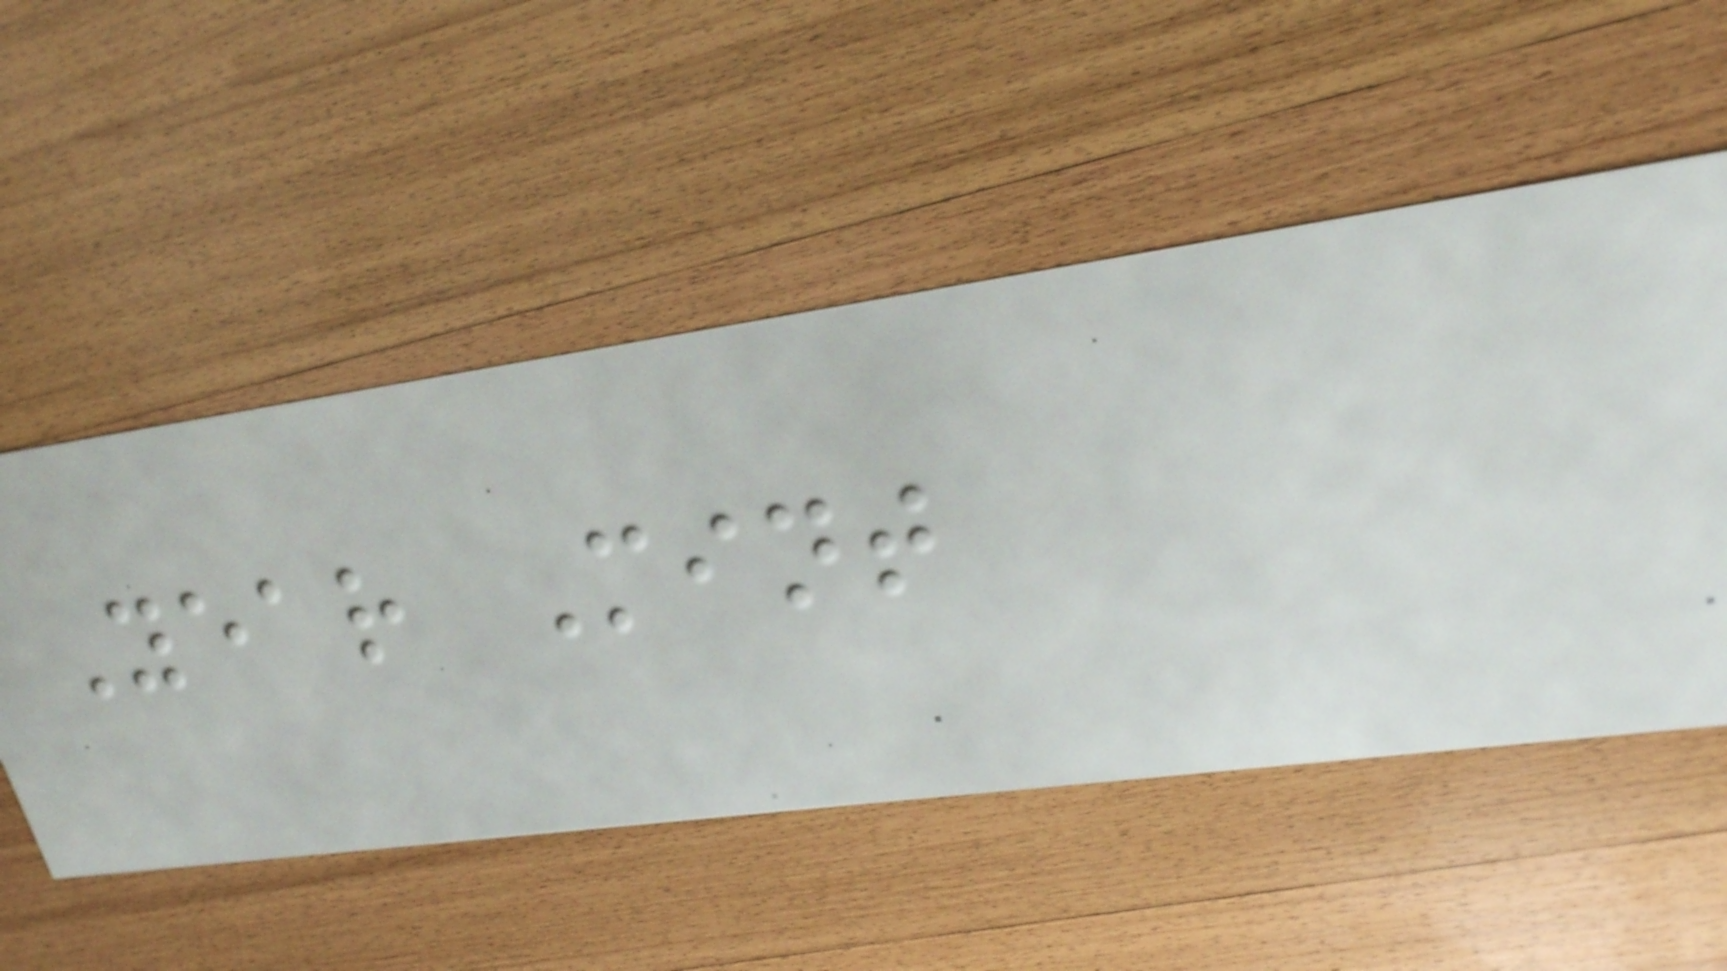Year Mint
